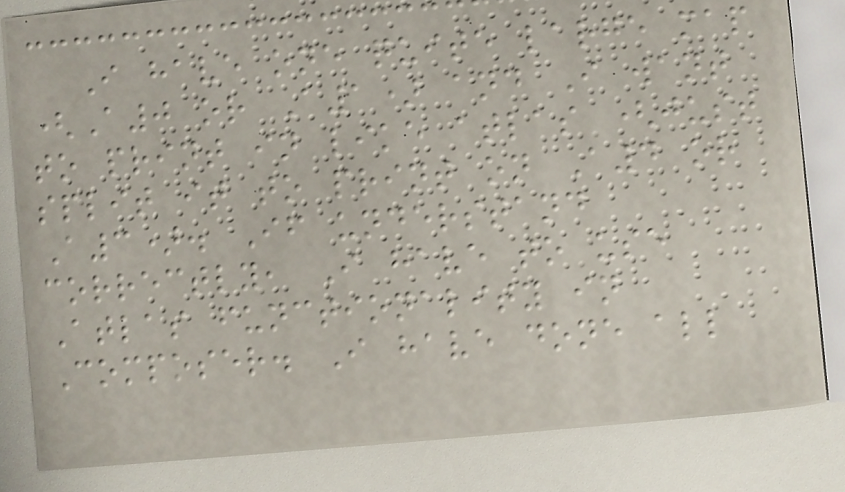I have one quite large map
(A0 or A1) and I want
to print in like atlas (just
split it to print on A4 or
A3). If understand
correctly, I have to use
Atlas functionality in
Composer. I have done all
